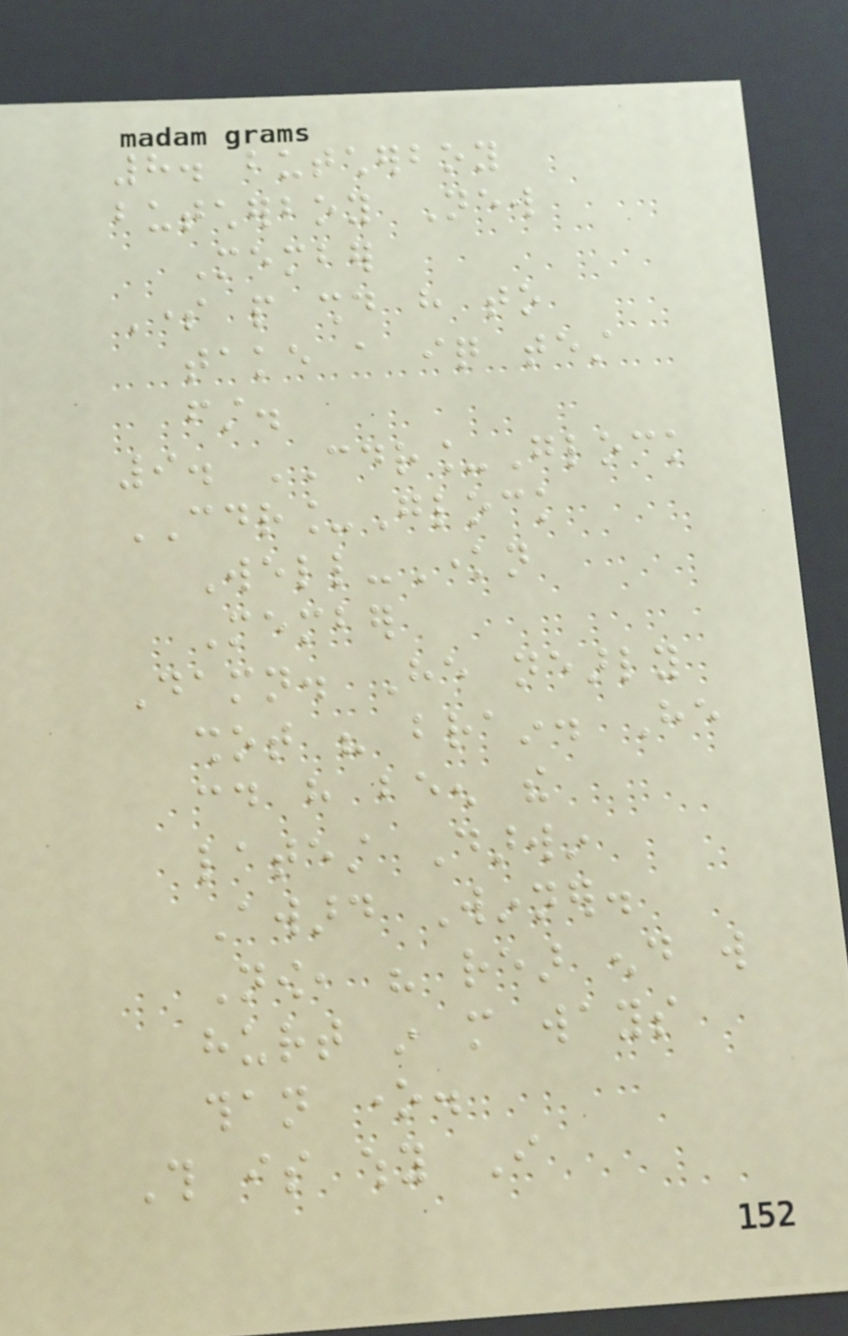8. butcherboy
butcherboy New
Member
Some people should have to
take a iq test
first.
9. CDR_Glock
CDR_Glock
Well-Known
Member
Damn. He nearly
shot his brain. He
could have been the
latest Darwin
Award Winner.
Now, his rear end will
hurt in more ways
than one.
This is why I
